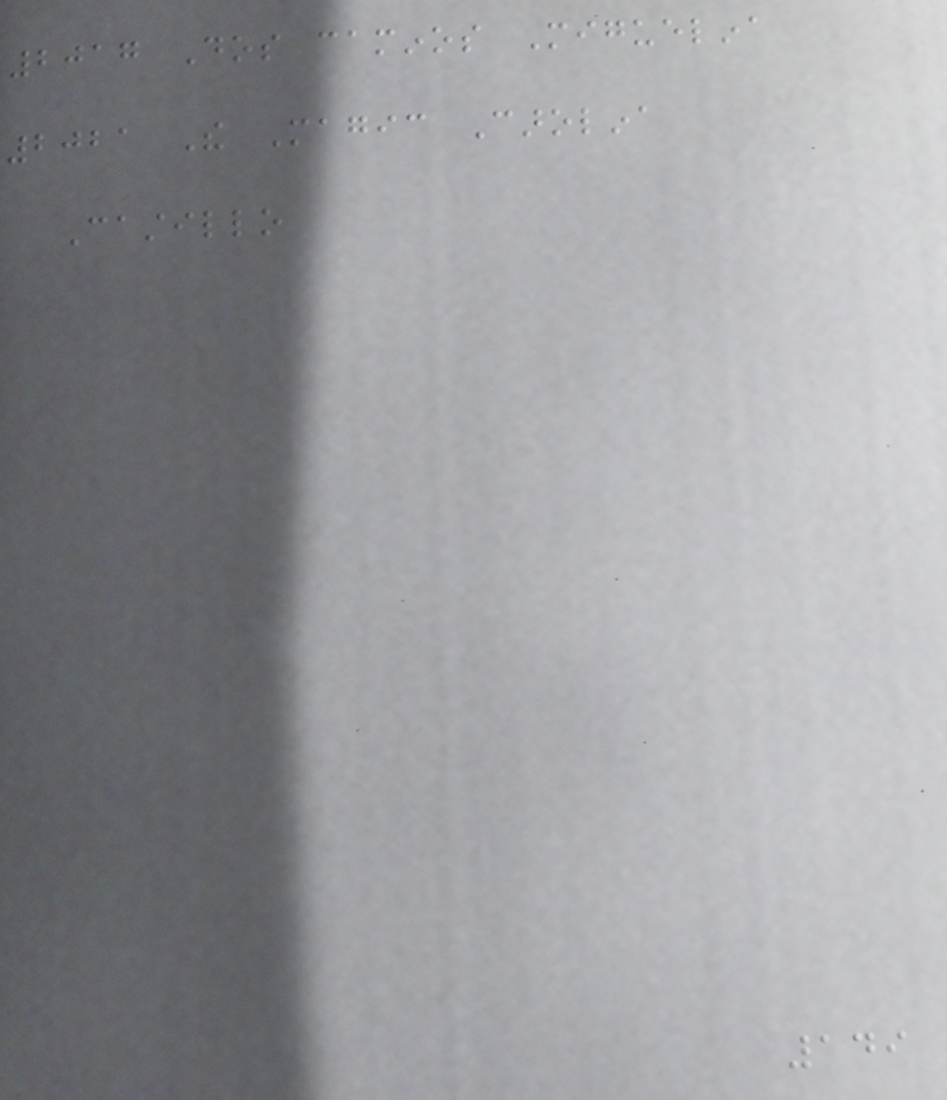2017 Dos caminos Miguelina
2021 The Magic Carolina
Castillo
149
